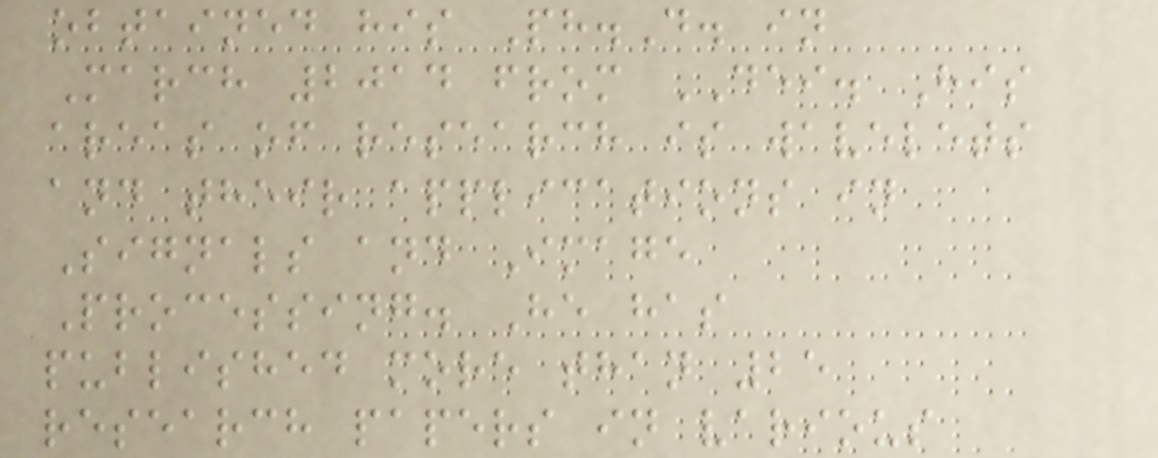obtained his Ph.D. in
March 2014 from DEI. His
areas of research is wavelets
and their applications in
Signals and Image
Processing. He has
published more than 25
research papers in various
